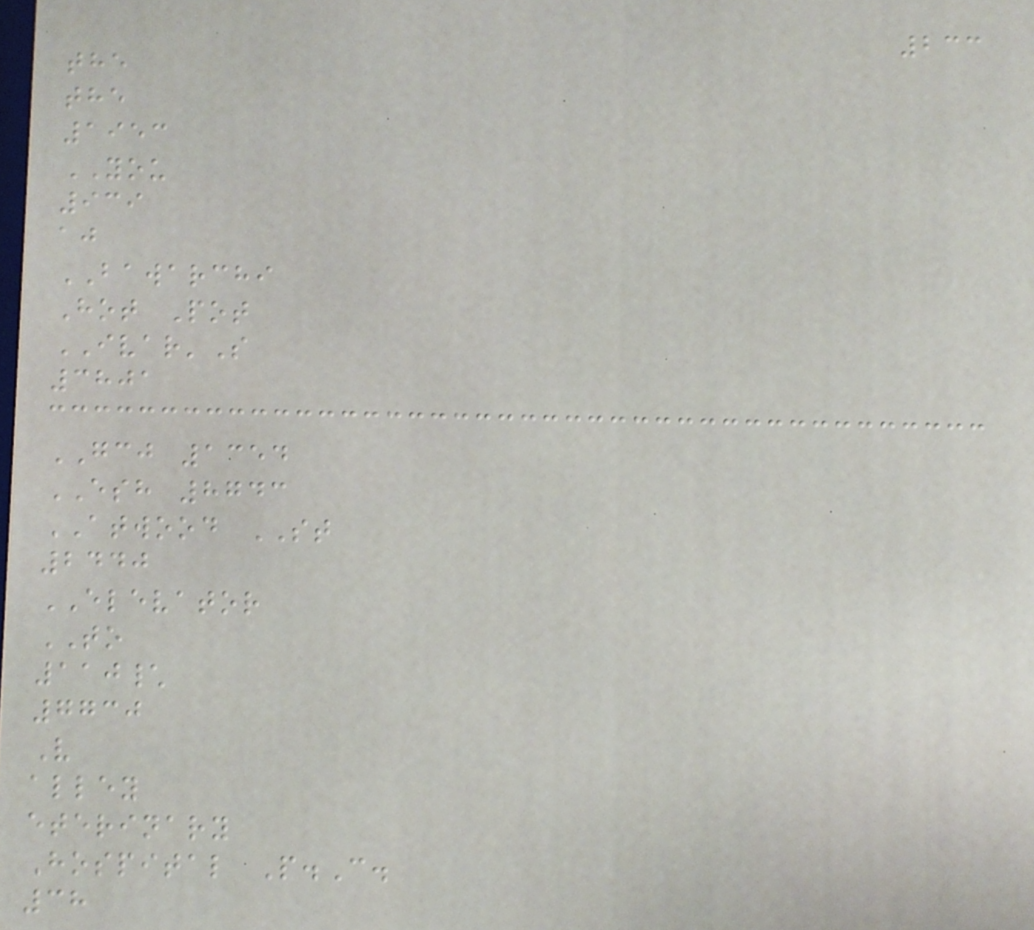233
the
the
1953
YOU
939
aj
BAWARCHI
Hot Pot
IVAR'S
3801
GCJ 1354
ESH 8743
ATWOOD ST
2440
ELEVATOR
TO
110\
7730
V
alley
eterinary
Hospital P.C.
38
